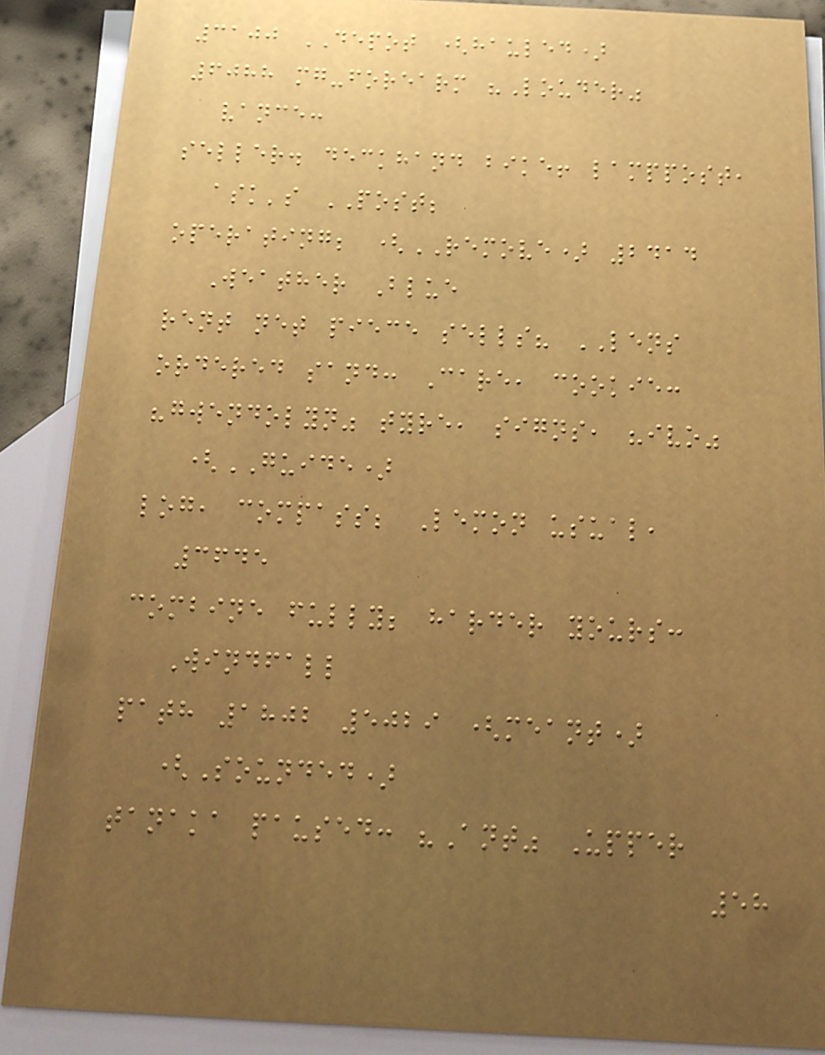3100 DEPOT (hauled)
6088 mg-forearm "Louder"
vance:
seller. deckhand bike! lamppost,
ask's POST;
operating; (REMOVE) 2414
Weather Blue
rent net piece sells? LENS
ordered sand: Care, cookie:
"gwendolyn" tyre, signs, "ivo"
(GUIDE)
log, compass; Lemon usual,
3645
combine fully; harder yours:
Windfall
path 1802 5029 (meant)
(Sounded)
tanaka paused: "Ant" Upper
58
